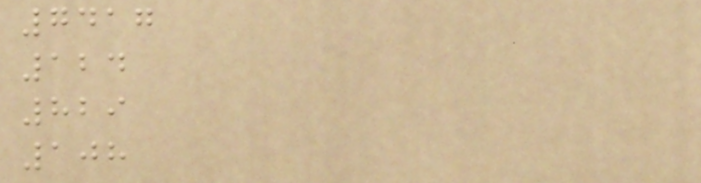7417
124
829
108
